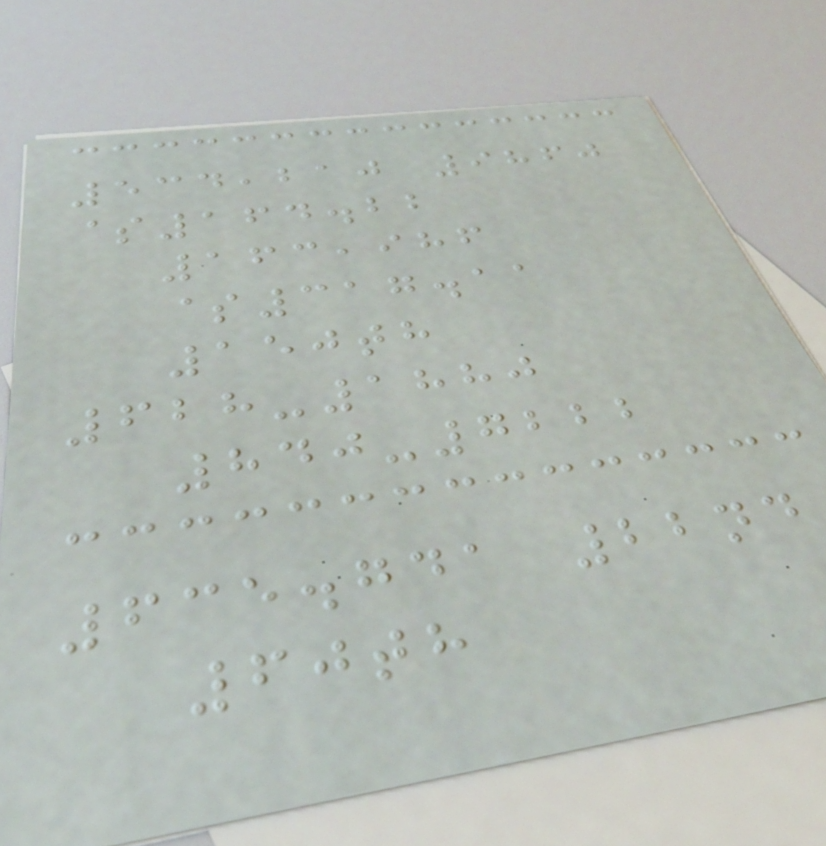534,210 9860
$164.22
163,986
$317.11
150th
628-1880
840-7222
635.741 22nd
60th
